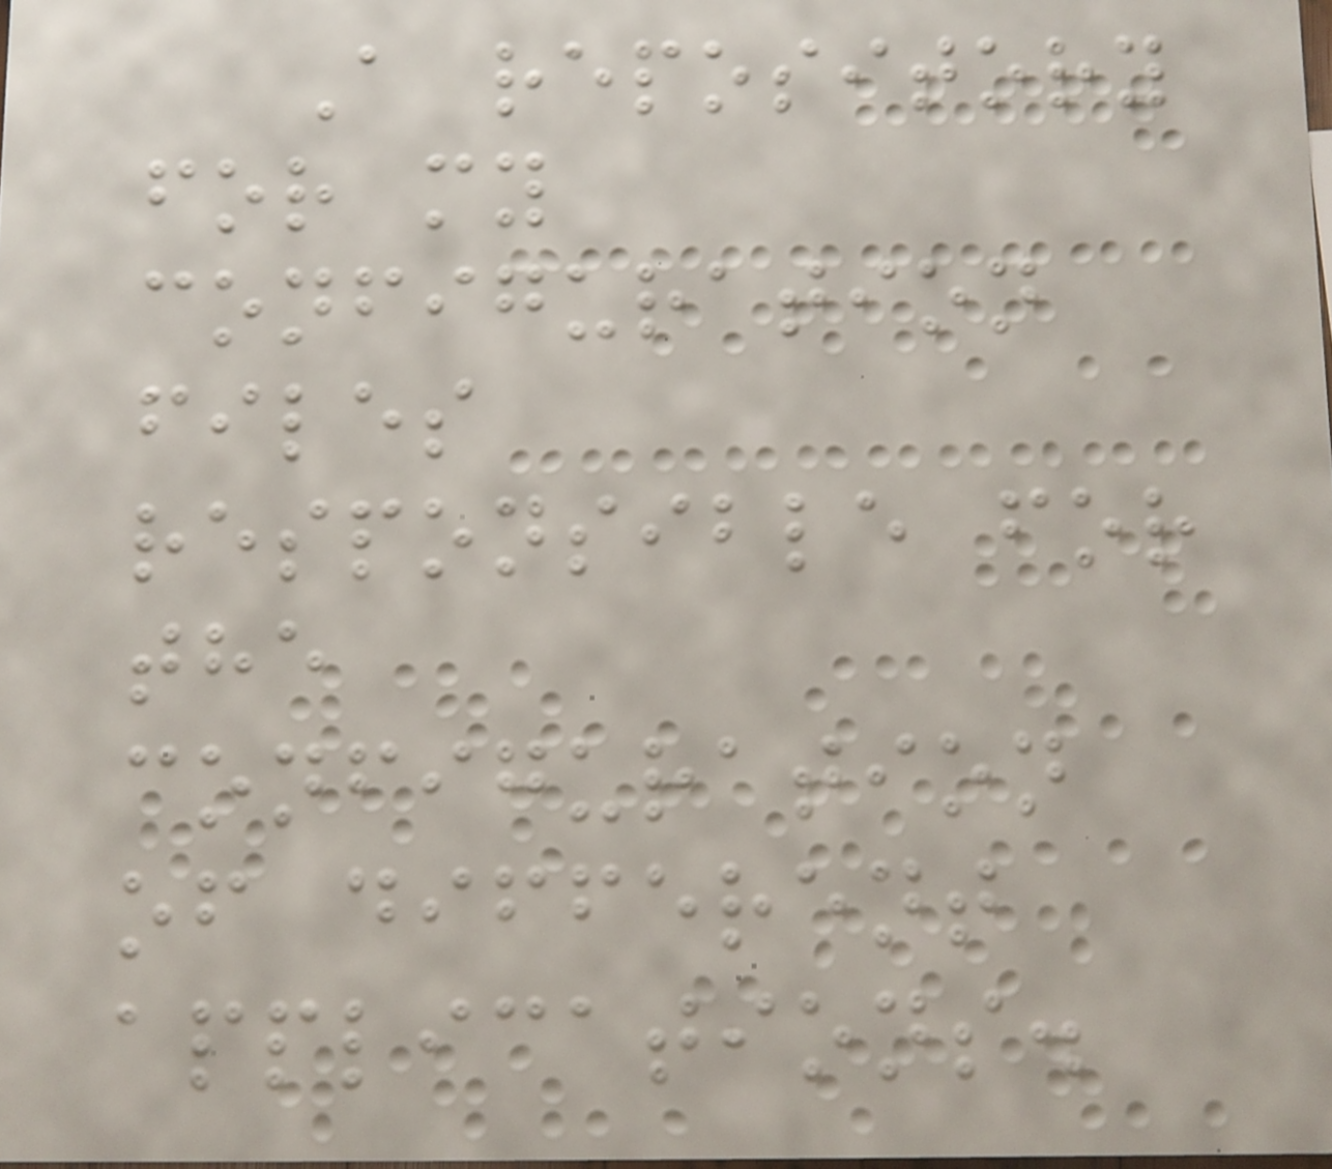A repository
for my
configuration
files
responsible for
the
configuration
of different
applications.
